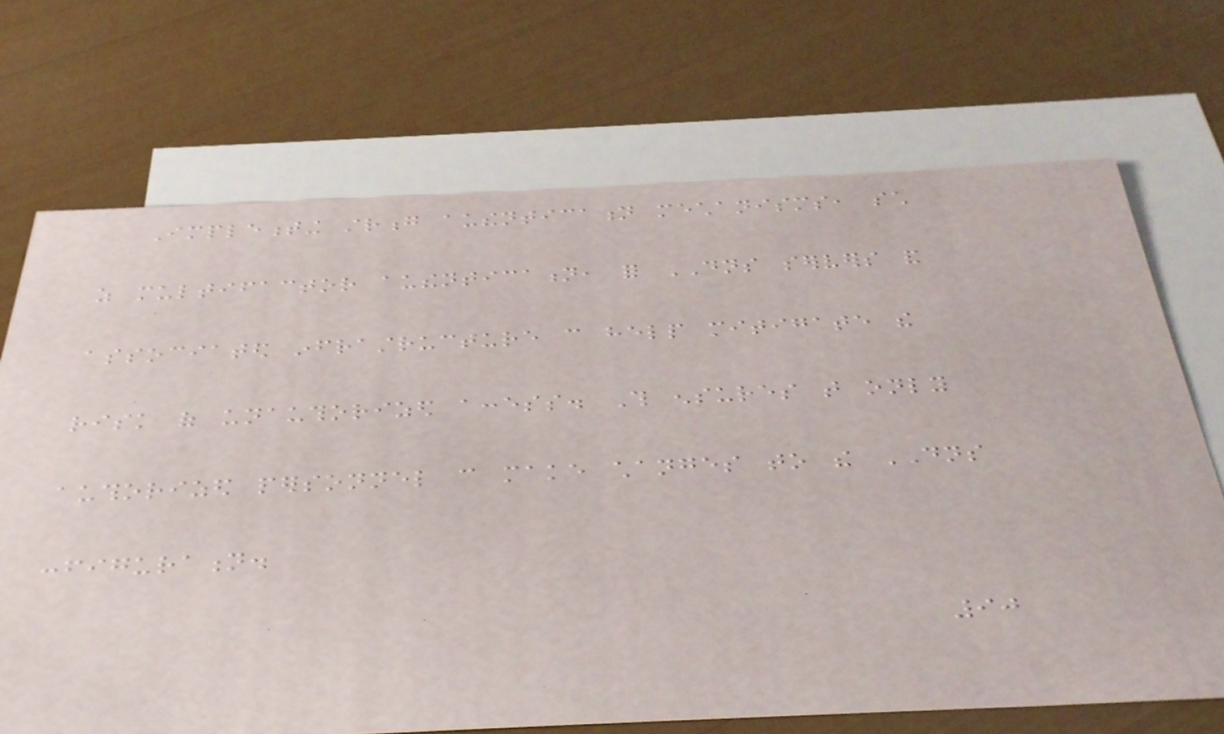Implementing strong authentication mechanisms, such
as multifactor authentication, for DNS servers and
associated infrastructure can help mitigate the
risk of unauthorized access. This ensures that only
authorized personnel can make changes to the DNS
configuration.
90
